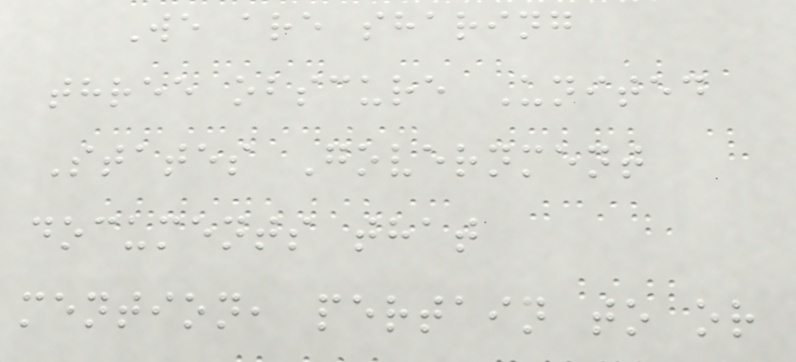We are sharing
three obscure United
States Government
documents that
mention, pertain to or
